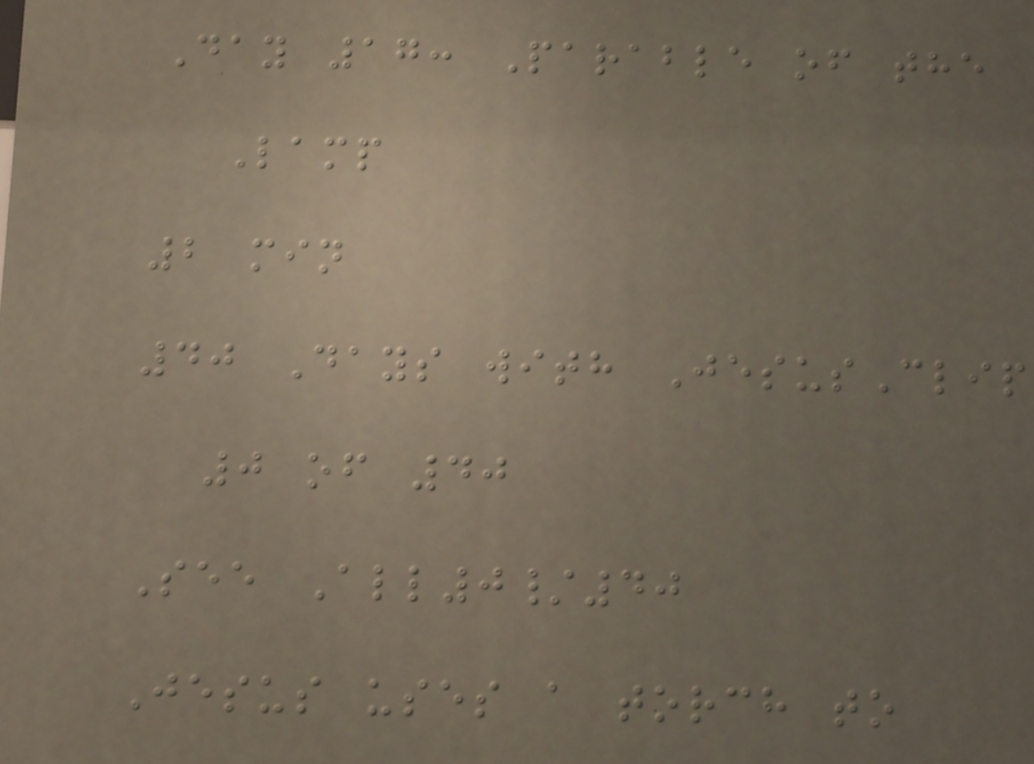Day 17: Parable of the
Lamp
2 min
40 Days with JesusClip
0 of 40
See All0/40
Jesus uses a torch to
